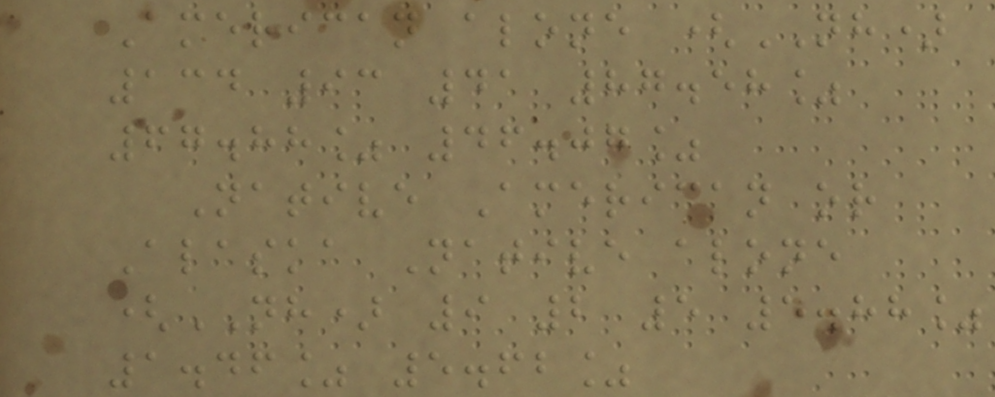American alone (NH)
134 93 41 87.58%
67.88% 46.07%
Native American or
Alaska Native alone
(NH) 9 2 5 5.88%
1.46% 5.62%
